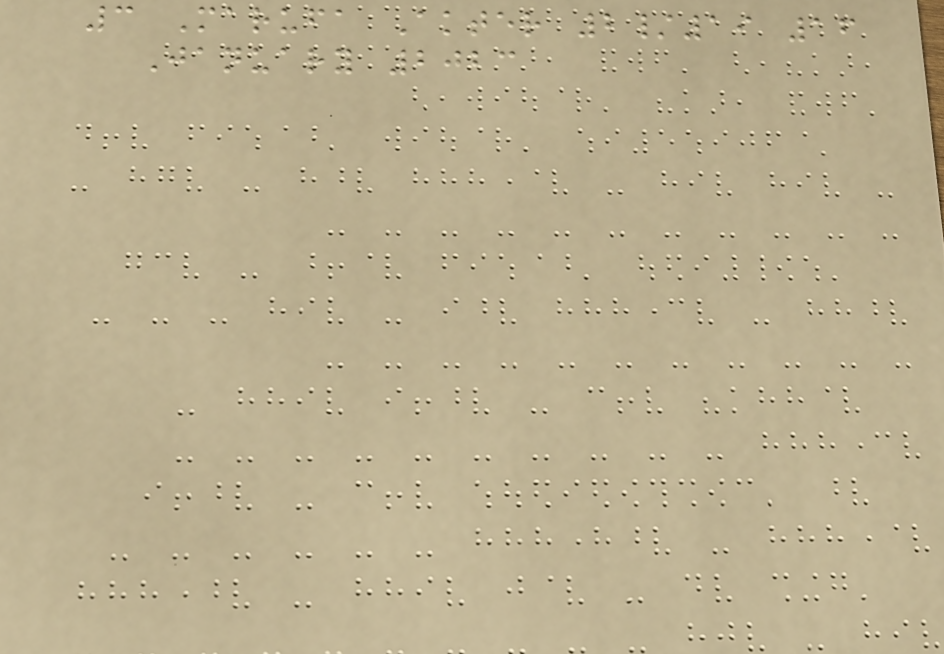3 Marufa Akter 2/19 16
January 2023
